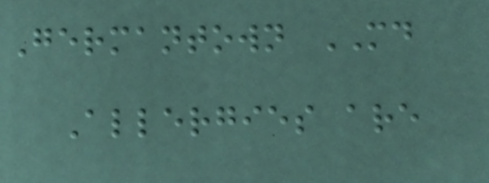Germantown MD
Allergies are
